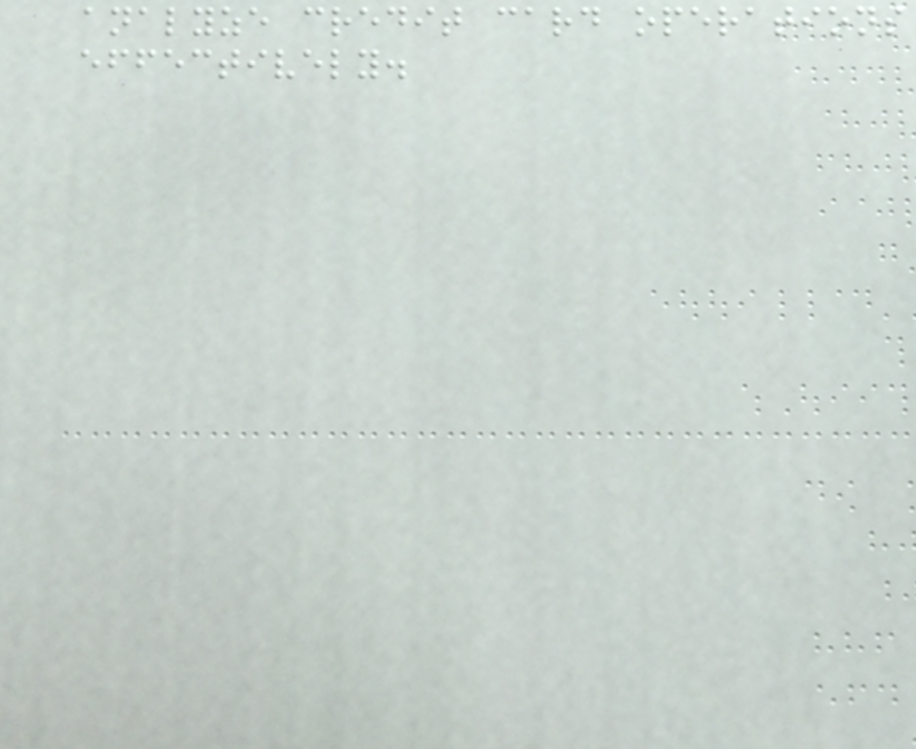analyze credit card operations
effectively.
